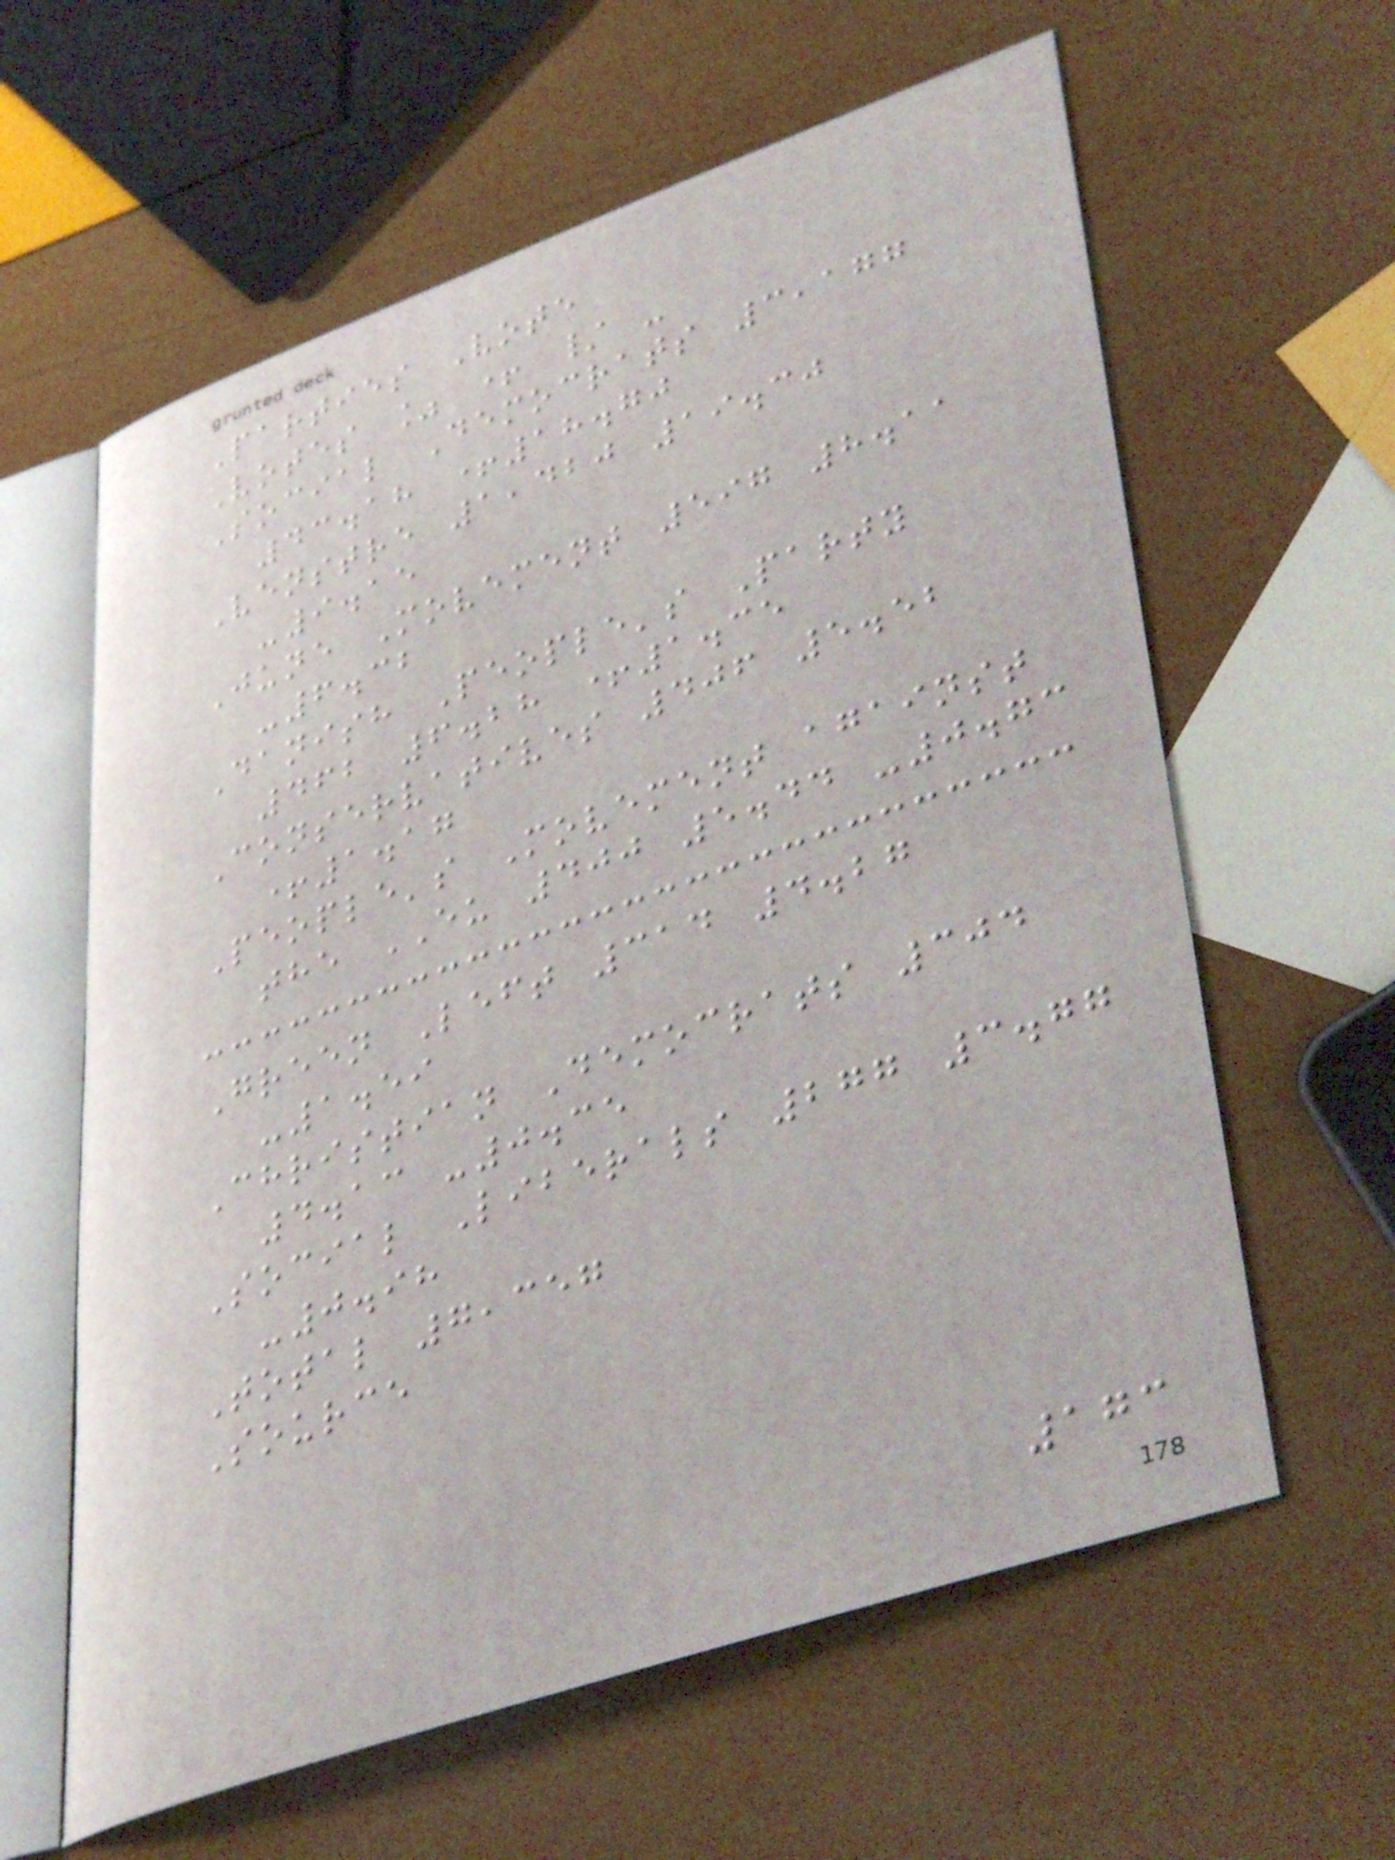Parties Vote
Votes % + / -
Social Democrats 3,177
43.18 +18.70
Venstre 1,420 19.30
-9.15
June Movement 597 8.11
-6.32
Danish People's Party
462 6.28 +1.35
Conservatives 406 5.52
+1.17
People's Movement against
the EU 400 5.44 -0.73
Green Left 314 4.27
-1.59
Christian Democrats 304
4.13 -0.35
Social Liberals 277 3.77
-0.98
Total 7,357
Source
173
